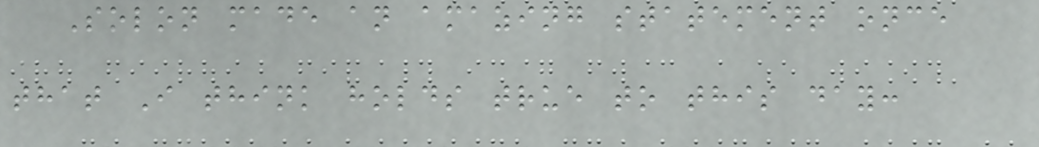Solon made an amazing statement once
that I think holds true to this day:
